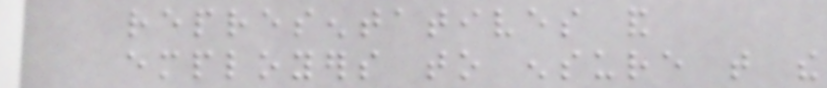representatives and
employers to ensure that the
